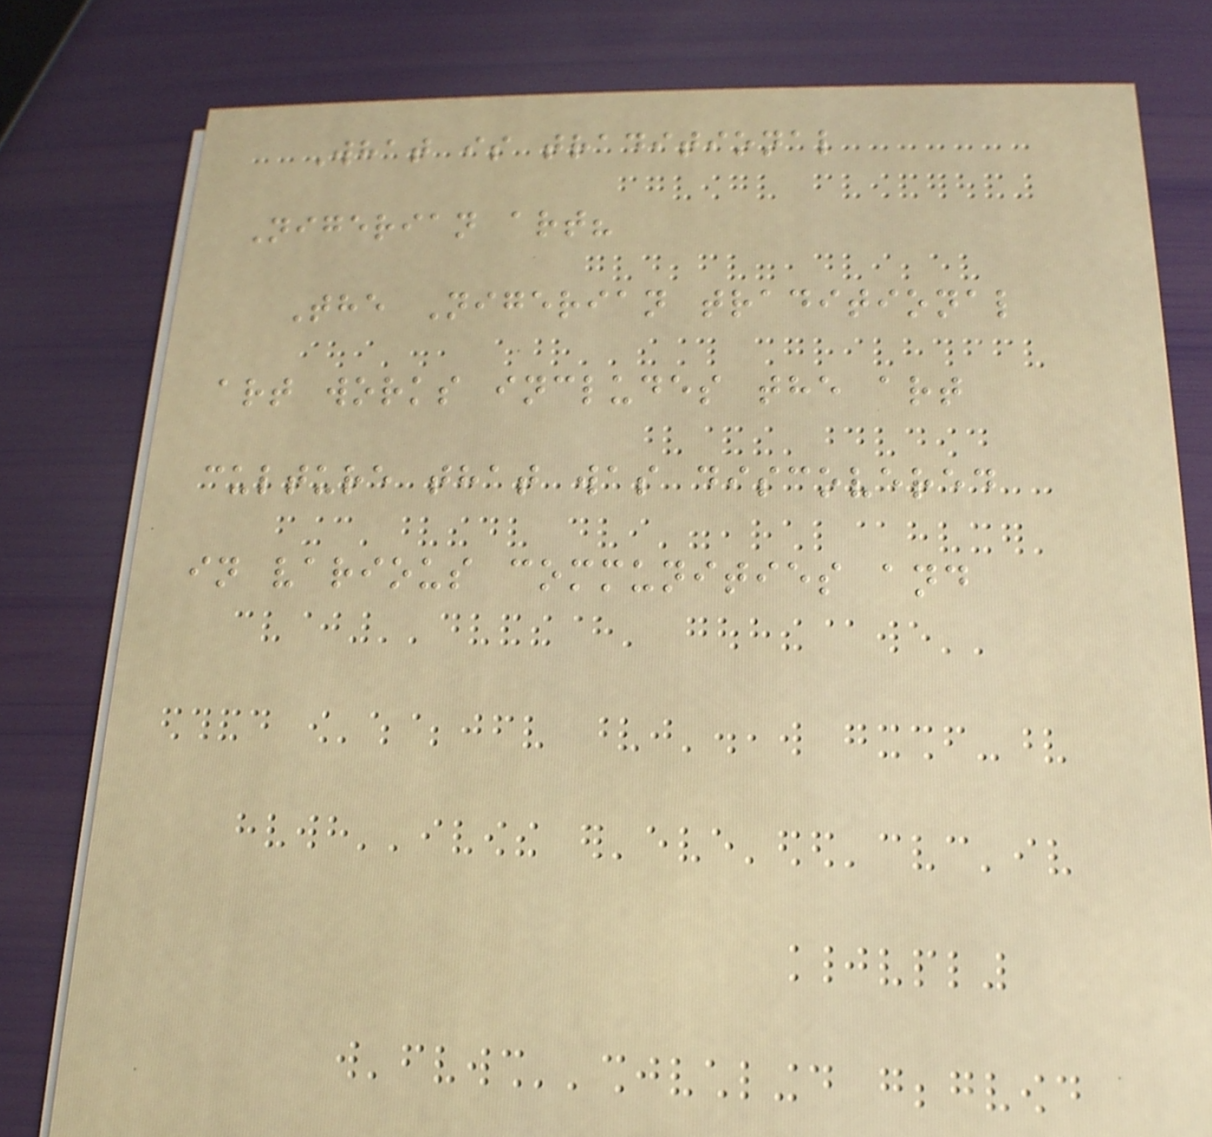What is traditional
Nigerian art?
The Nigerian traditional
art works includes the art
culture that was discovered
in various communities and
